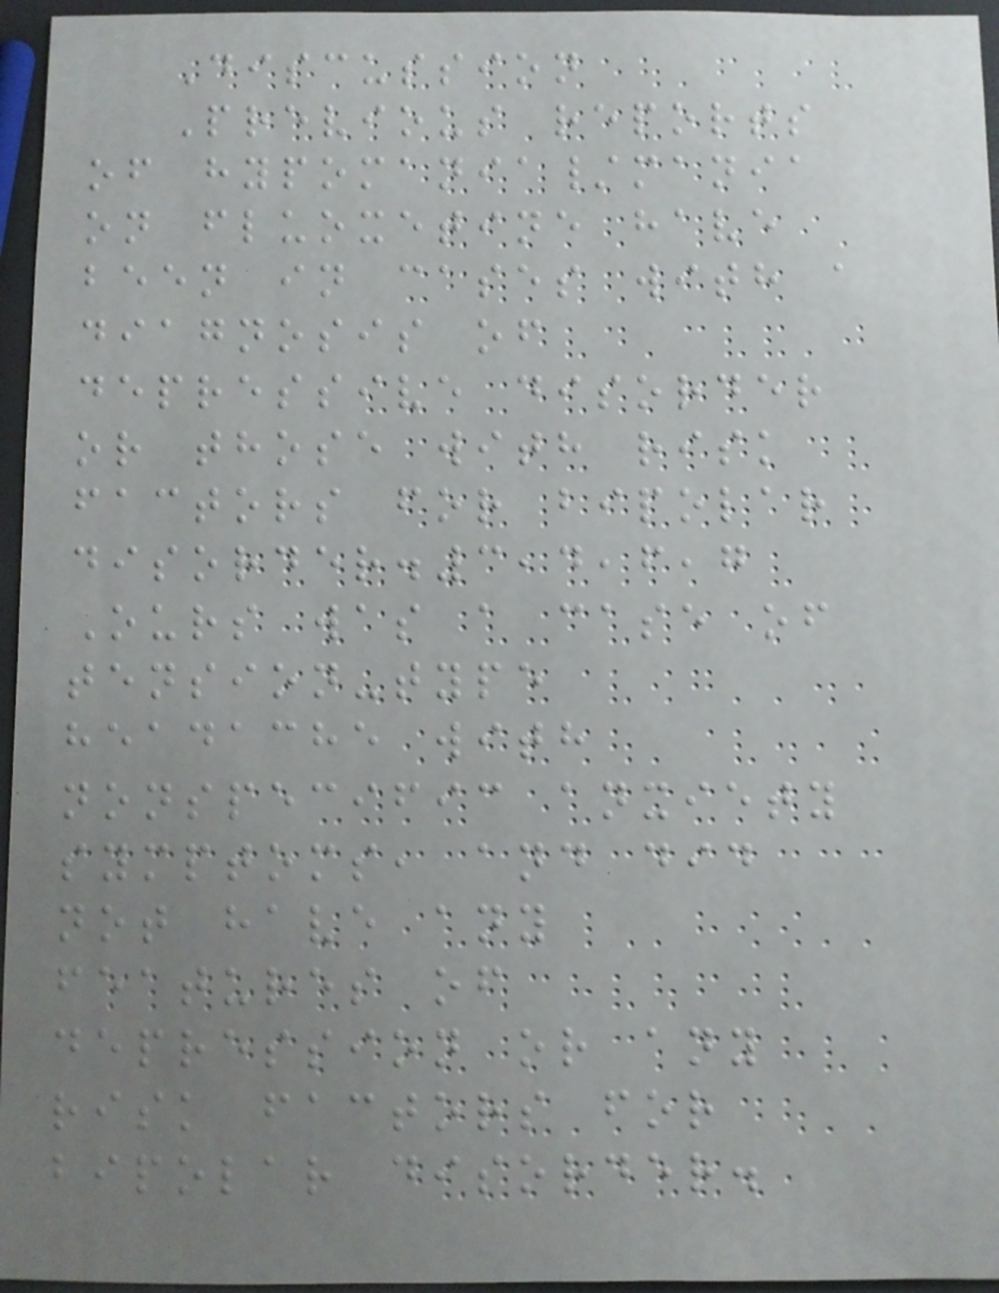Discussion
Previous reports
of hypomania/mania
on fluoxetine have
been in cases with a
diagnosis of
depressive disorder
or those with risk
factors for bipolar
disorder.3,4,6,7
Ours was a case of
tension-type
headache with
nonspecific anxiety
symptoms, and did
not have any
features of
depression or any
risk factors for
bipolar disorder.
